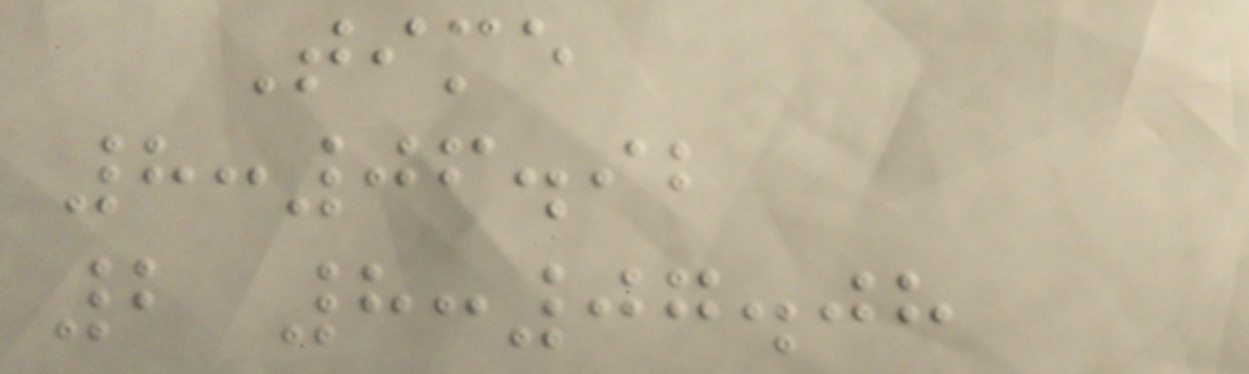Time
8:06.92
2 8:07.08
